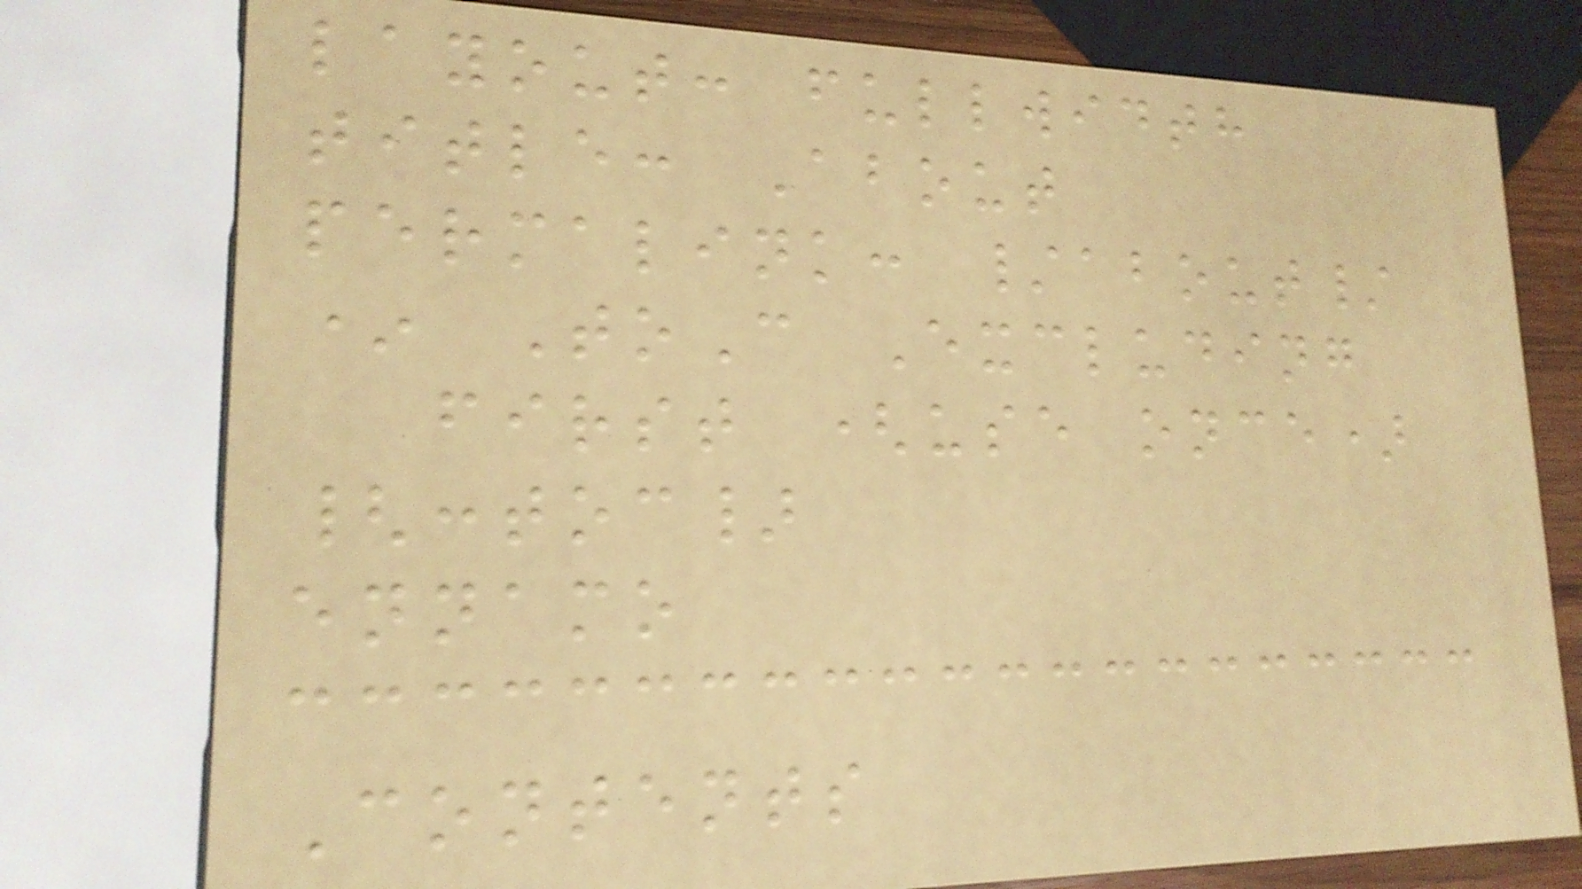layout: fullwidth
title: About
permalink: /about/
* ToC Excluding
first (use once)
{:toc}
ennamo
Contents
